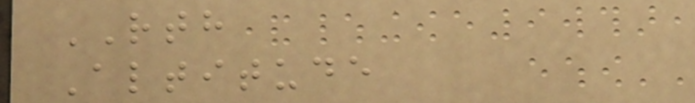RTH
Altitude
